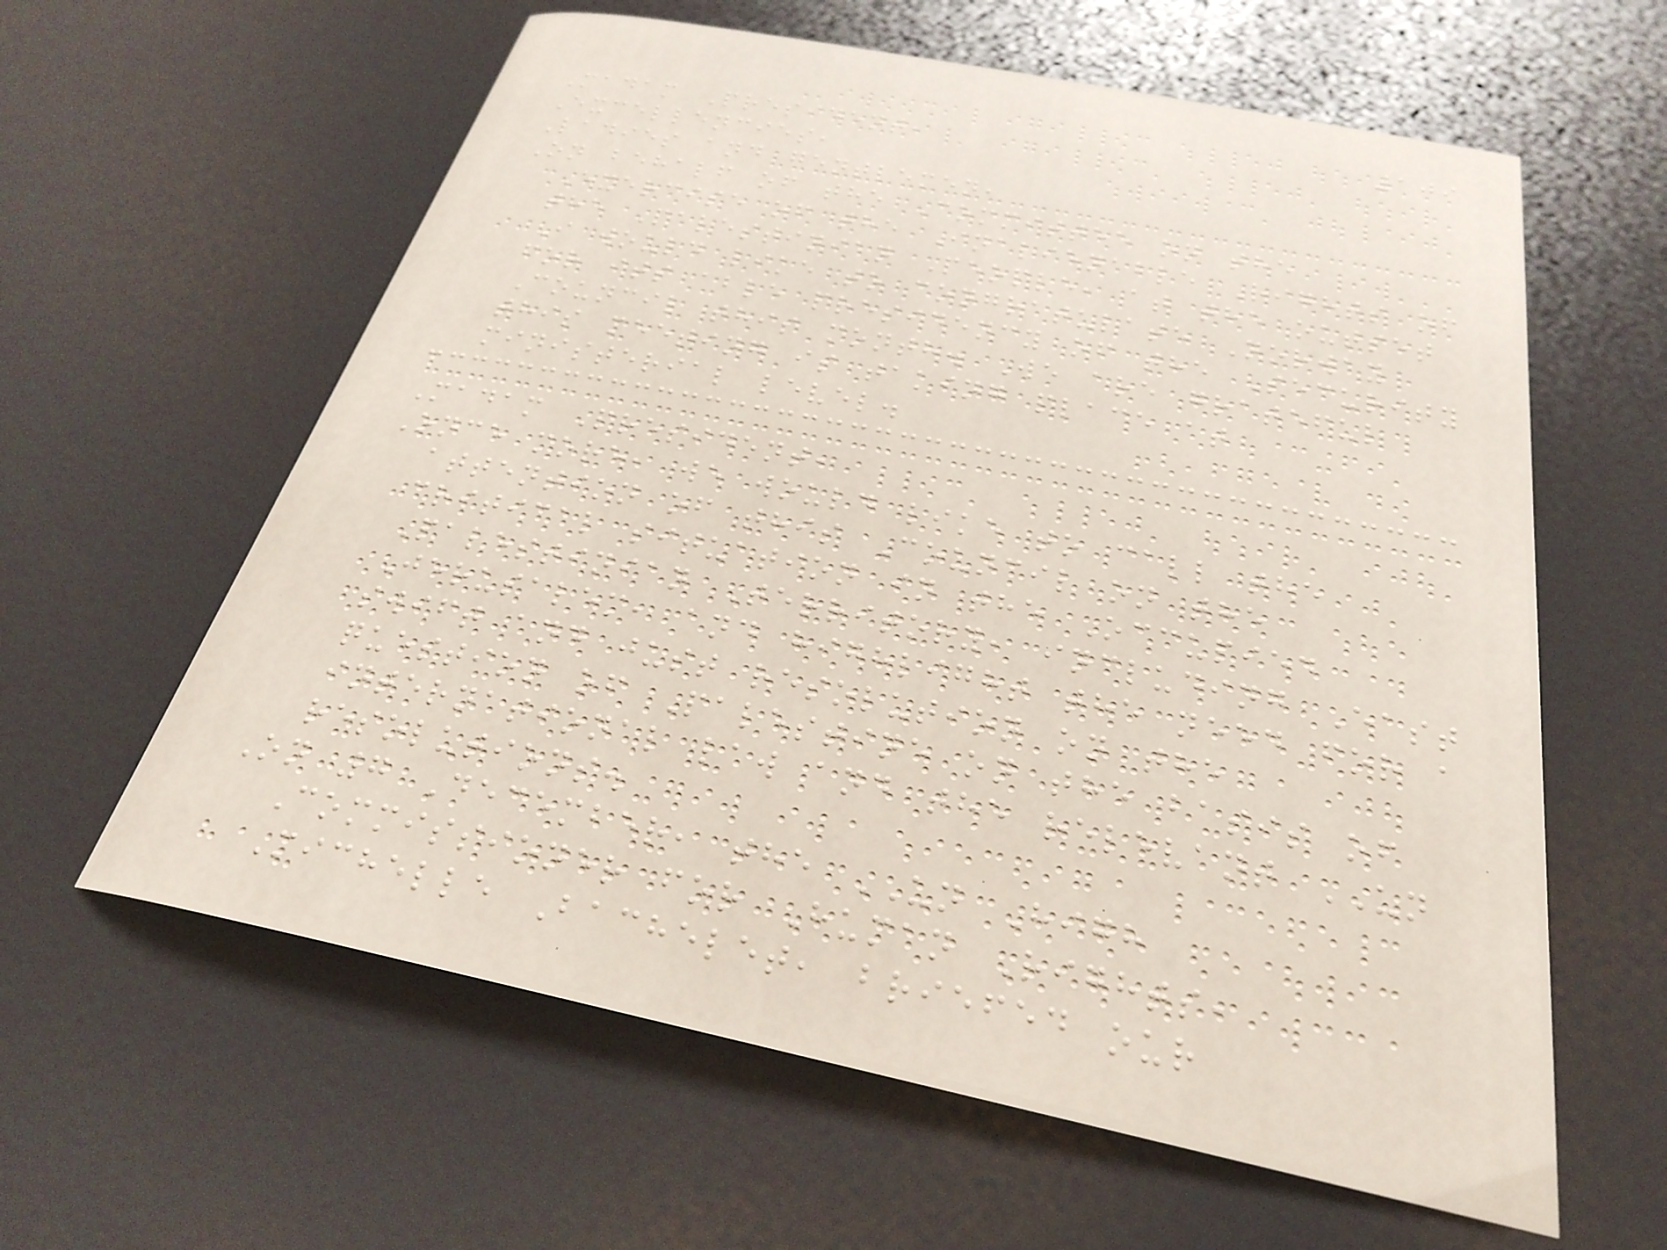109
Madam President,
Excellencies,
Ladies and gentlemen,
On behalf of the Committee on the
Exercise of the Inalienable Rights of
the Palestinian People, at the outset
I would like to congratulate Norway
for its able presidency of the Security
Council this month. We are grateful
this meeting is taking place at
ministerial level.
Madam President,
Once more, we would like to call the
attention of this Council on the
critical situation in the Occupied
Palestinian Territory, including East
Jerusalem, and highlight the need for a
swift and just resolution on the
question of Palestine on the basis of
international law and the relevant UN
resolutions.
On 7 December, the UN High
Commissioner for Human Rights,
Michelle Bachelet, briefed our
